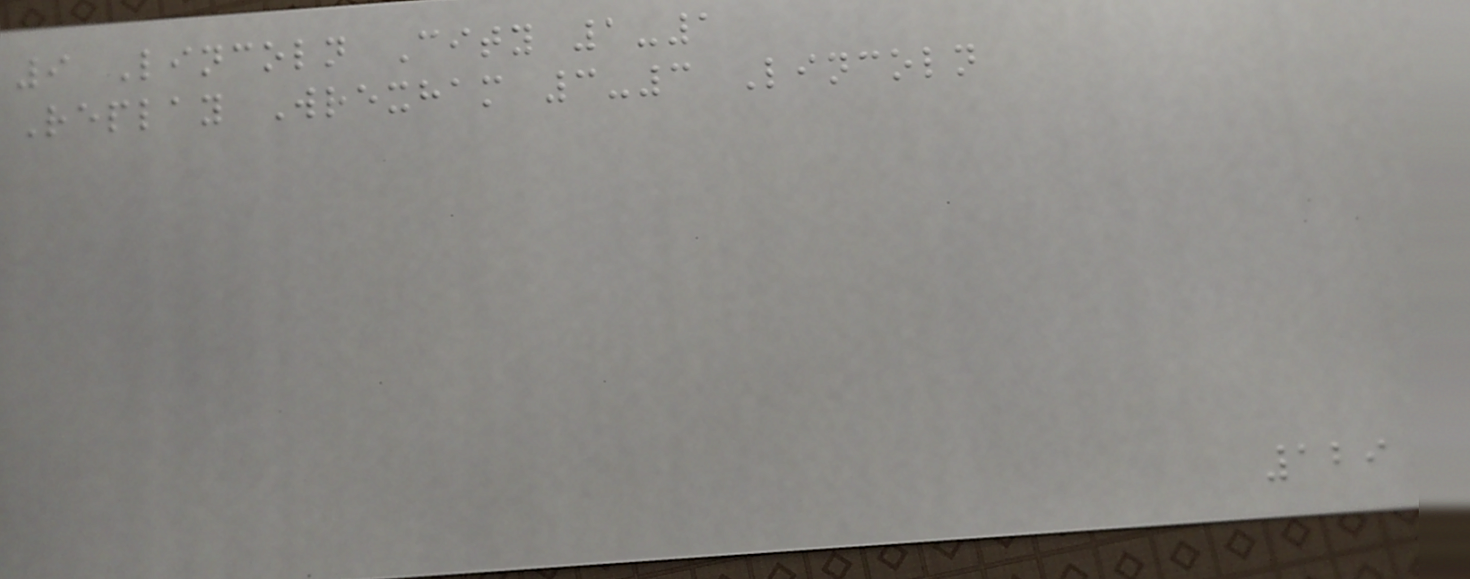9 Lincoln City 1-1
Replay Wrexham 3-3 Lincoln
129
